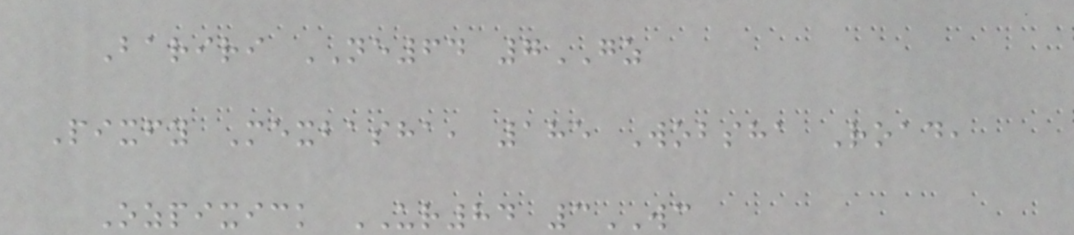Bariri NE64 7GZ
Pixfy Mexbasha, 185 Wobsha Road,
Ozpixick UR84 3WC
